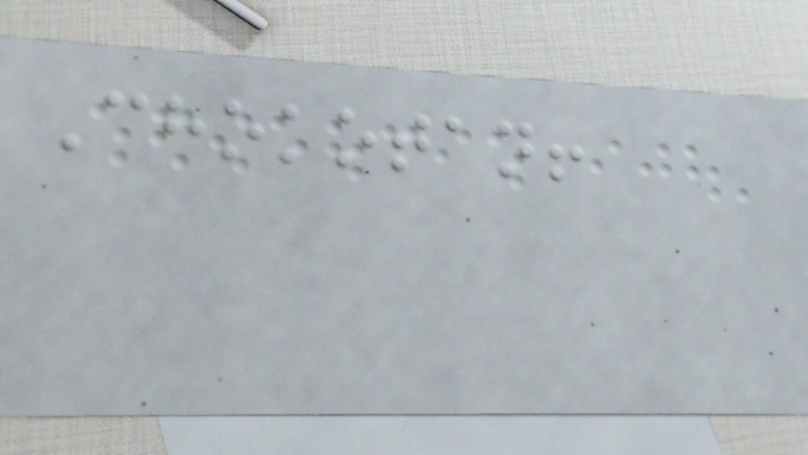Chokotan!
